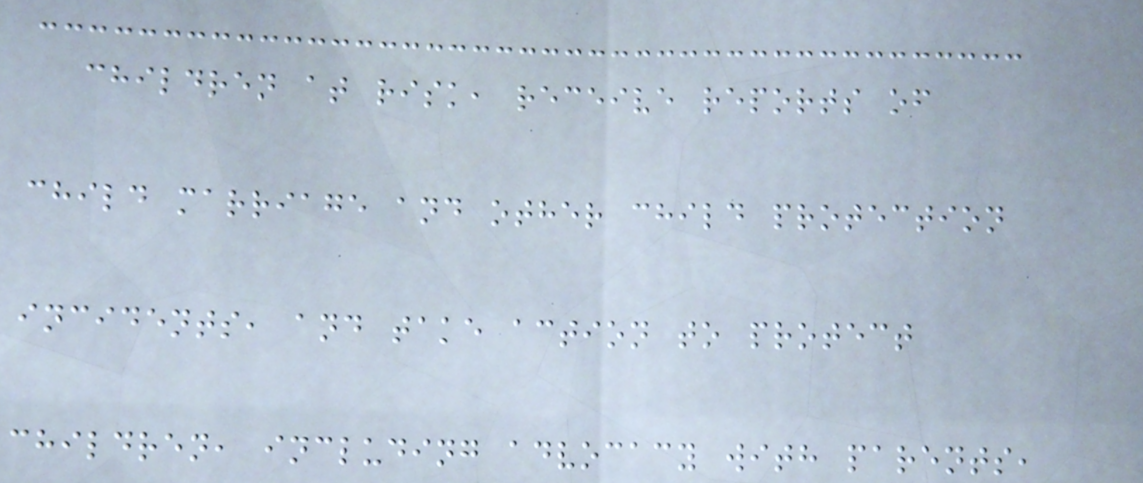children at risk, receive reports of
child marriage and other child protection
incidents, and take action to protect
children, including advocacy with parents,
